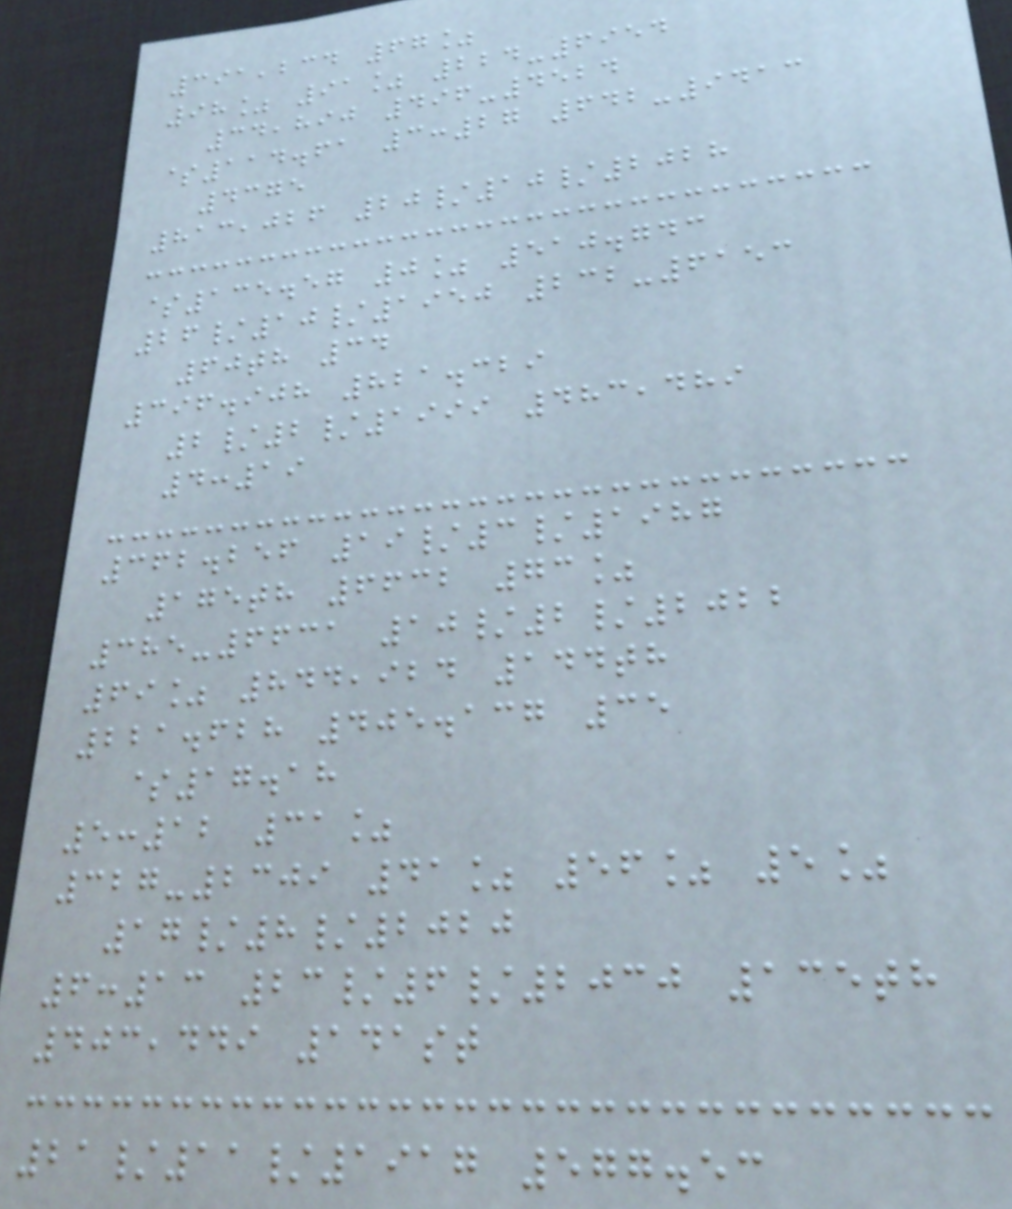391,234 67%
98% 91% 224-6954
34,890 496-4524
$114.61 3:27 642-9413
4375
813,026 20/10/2028
$135.57 0% 510.743
26/10/1950 232-6153
60th 34
396.908 821.329
2/2/1999 483,489
4:19
362.256 19/3/1987
175th 6632 73%
385-6631 10/2/2022
69% 844,924 144th
221.628 405.137 35
$17.18
5:12 31%
327-2309 41% 56% 5%
17/8/2020
6:13 23/6/2030 135th
403,449 141st
21/11/1917 577.53
